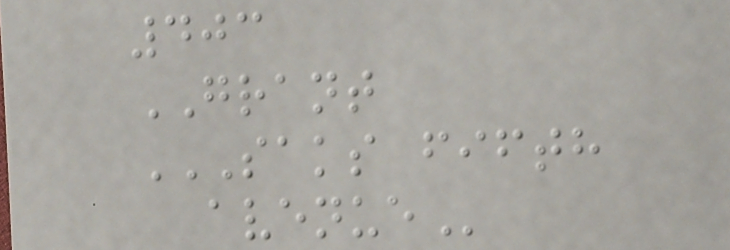403
GRANT
SAKS FIFTH
AVENUE
